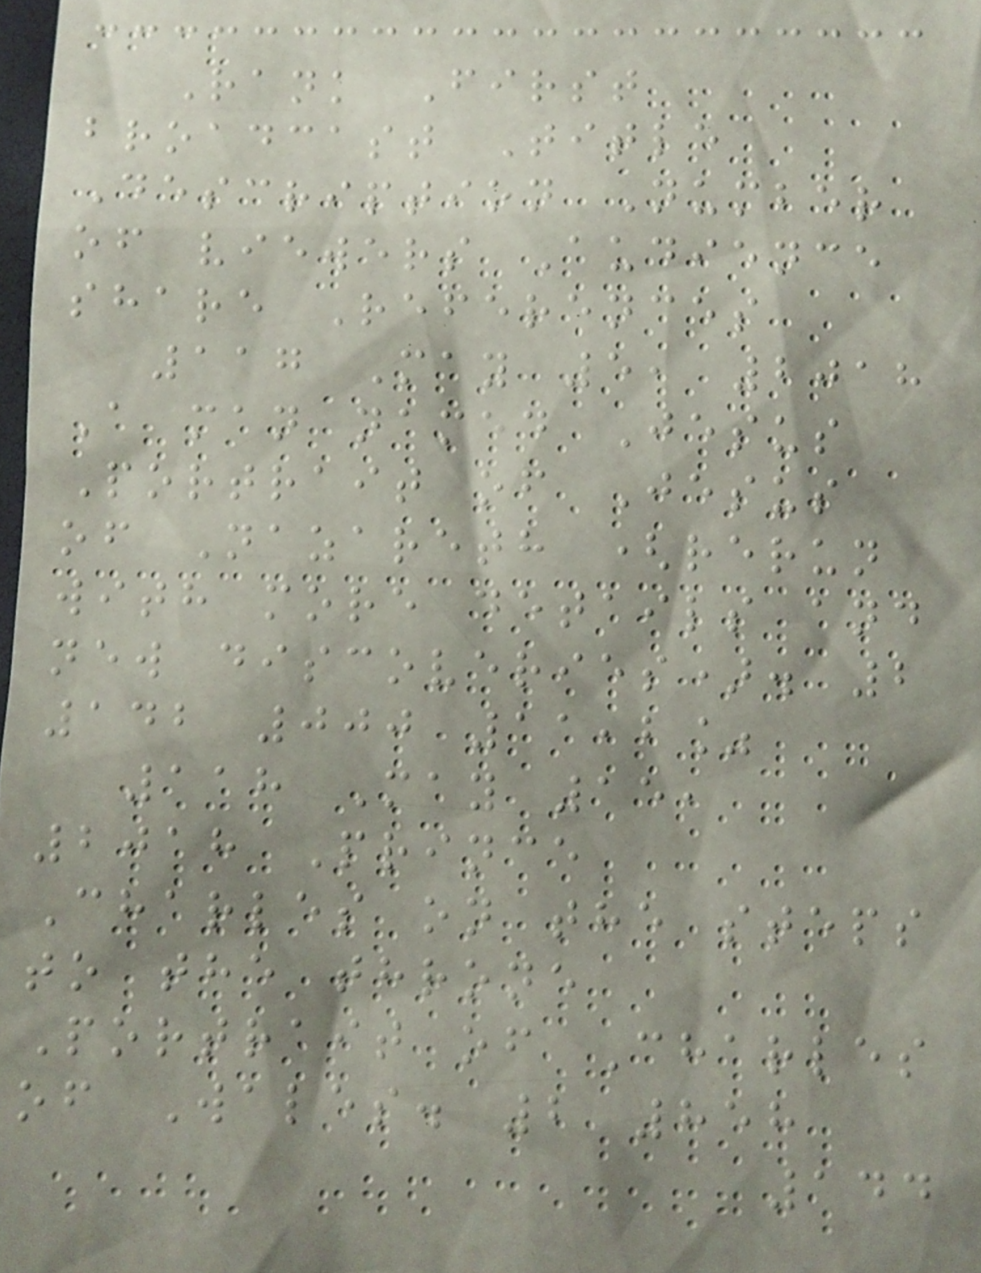Rank First
broadcast Title
Description Number
of viewers Audience
share References
117 May 5, 2018
A man named Jesus
Portrait of Jesus
of Nazareth (rerun
with more details and
new discoveries). 2
142 000 11,2%
118 May 15,
2018 Prince
Charles on the steps
to the throne
Portrait of Charles
of Wales. 2 858
144
